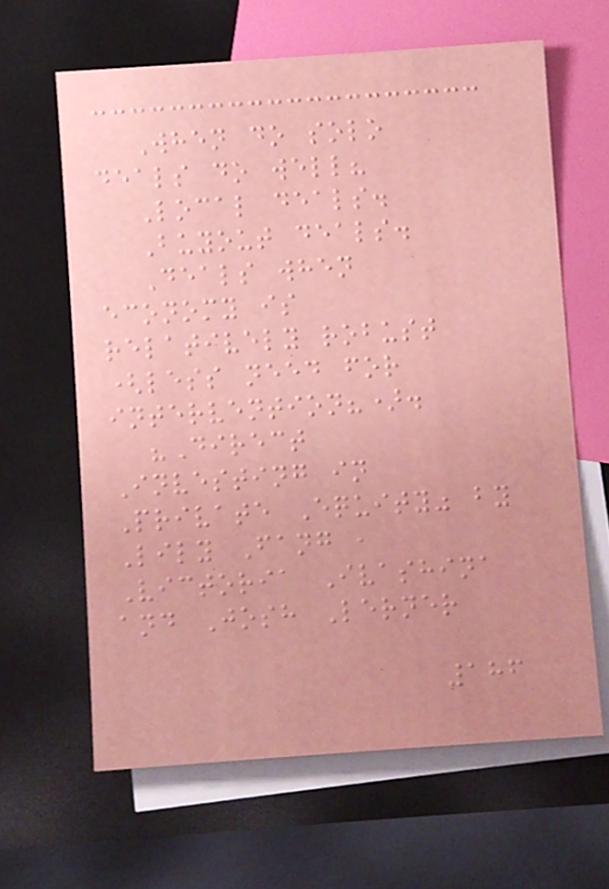When do solo
deals do well?
Local deals.
Buyout deals.
Deals when
economy is
relatively robust
(less need for
intervention?).
"Direct
Investing in
Private Equity" by
Lily Fang ,
Victoria Ivashina
and Josh Lerner
186
